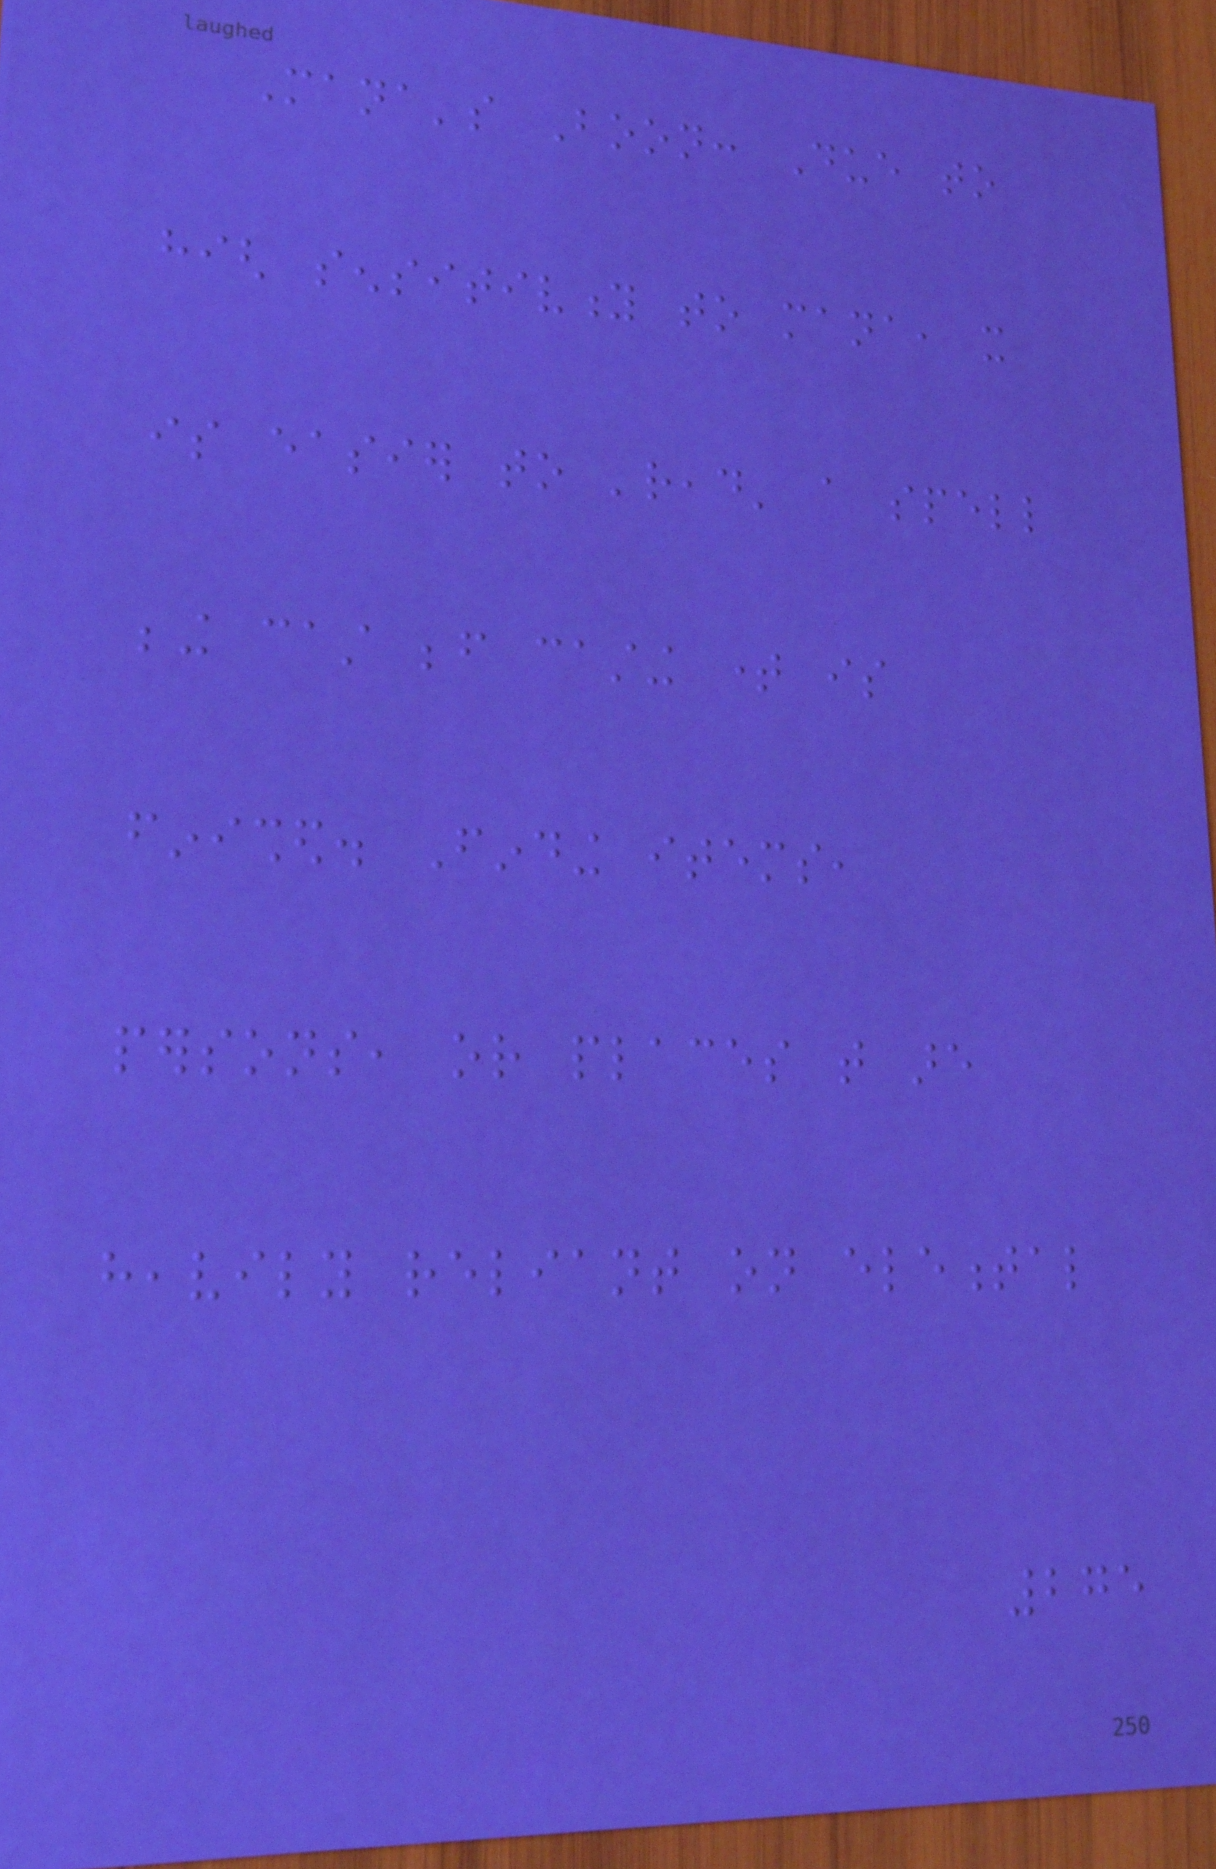Mana's Boon: Due to
high sensitivity to mana, it
is easier to 'read' a spell
being cast before casting time is
finished. Finding items,
persons, or places that are
heavily reliant on elemental
275
